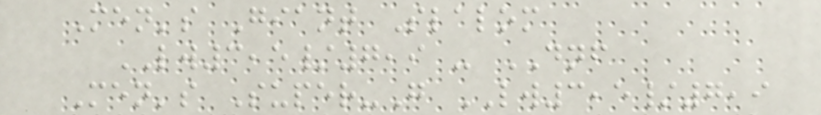Men's Giant Slalom
LW3,5/7,9 - DNF
Men's Super-G LW3,5/7,9
